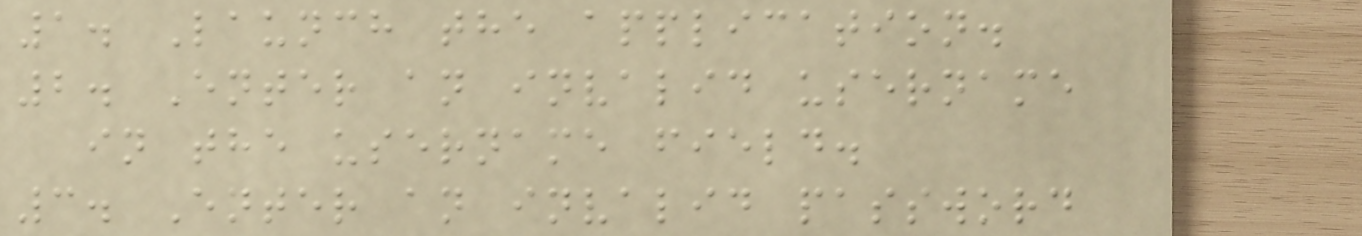1. Launch the application.
2. Enter an invalid username
in the username field.
3. Enter an invalid password
